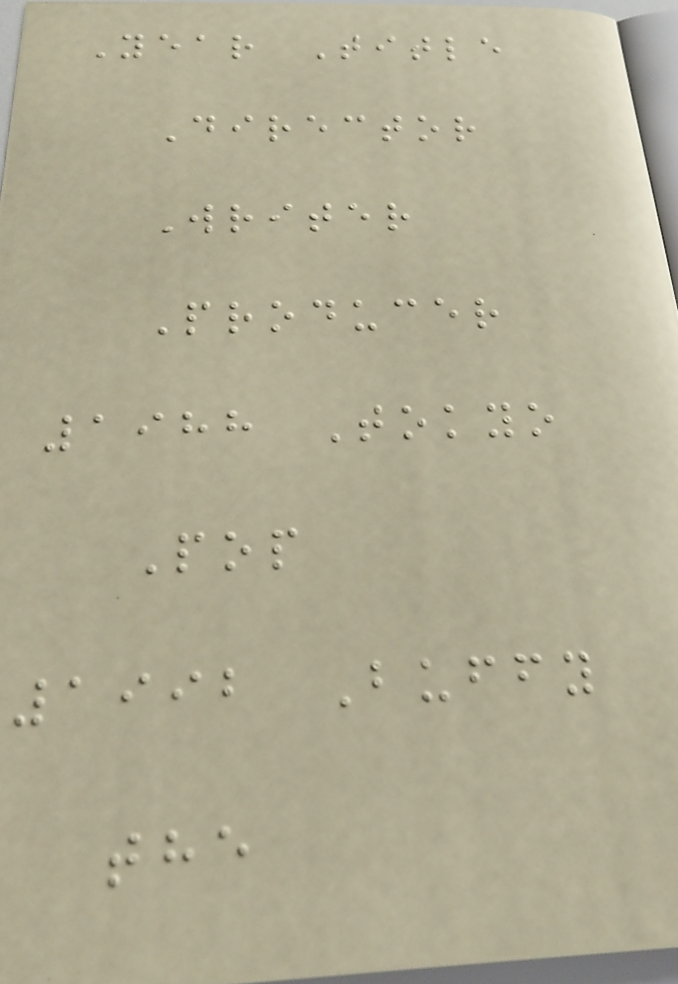Year Title
Director
Writer
Producer
1988 Tokyo
Pop
1992 Buffy
the
